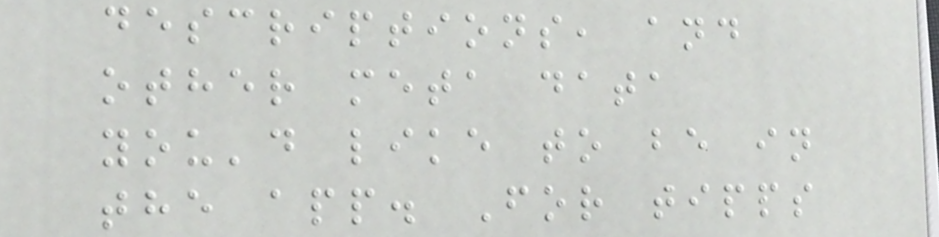descriptions, and
other meta data
you'd like to be in
the app. For tipps
